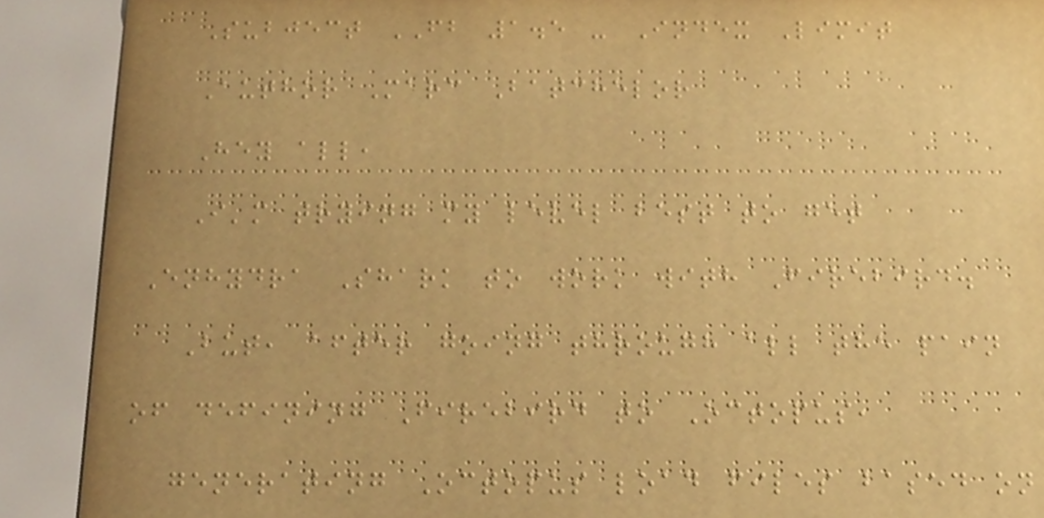Subject FB 1.5 - Index Limit
Author Marc Batchelor
Hey all,
I'm trying my level best to get
Enhydra Shark to work with Firebird.
But, after going through all the pain
of defining Firebird to Octopus,
generating Octopus load files based on
